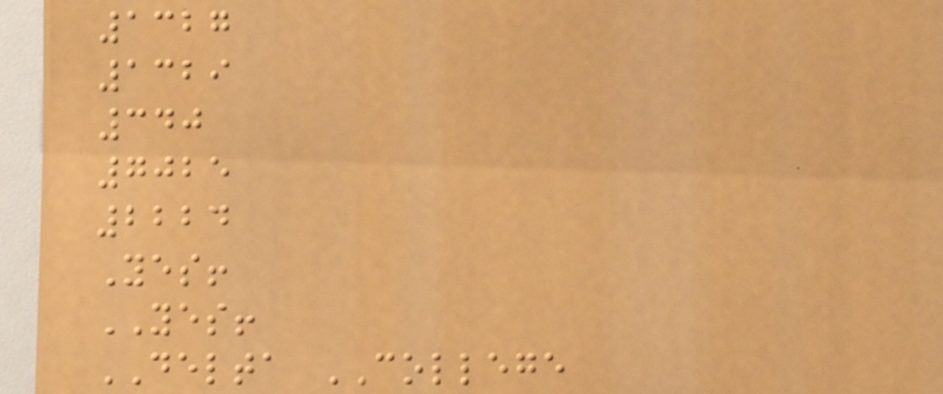1327
1329
340
7025
2224
Yes!
YES!
DELTA COLLEGE
